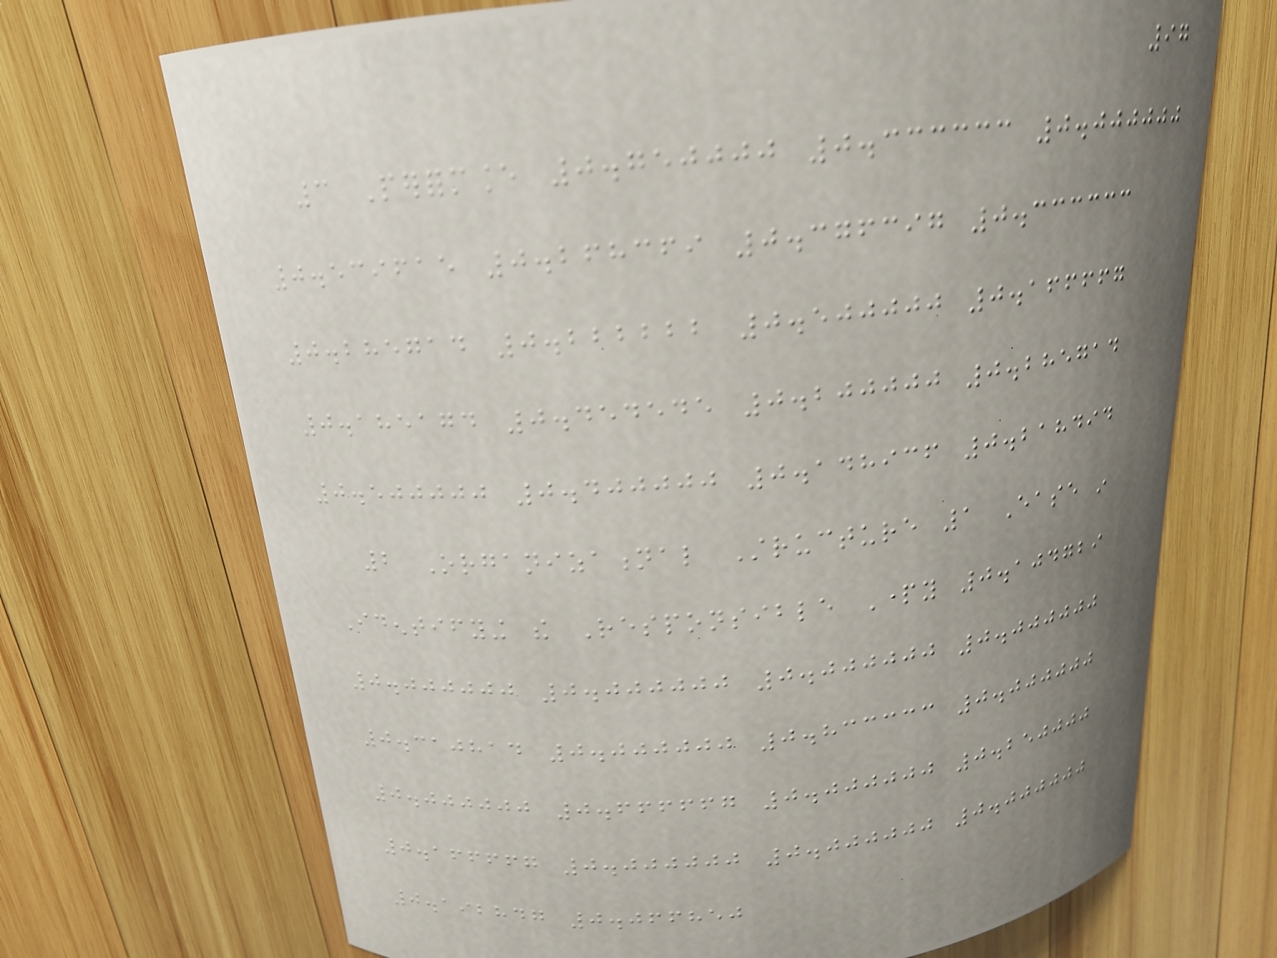97
3 Performance 0.750000 0.333333 0.000000
0.539615 0.268369 0.376397 0.333333
0.285714 0.222222 0.500000 0.166667
0.185174 0.454545 0.200000 0.285714
0.500000 0.400000 0.148936 0.218494
2 Organizational Structure 1 Ease in
Identifying the Responsible Party 0.104729
0.000000 0.000000 0.000000 0.000000
0.310814 0.000000 0.833333 0.000000
0.000000 0.666667 0.000000 0.250000
0.166667 0.000000 0.000000 0.000000
0.192847 0.066850
